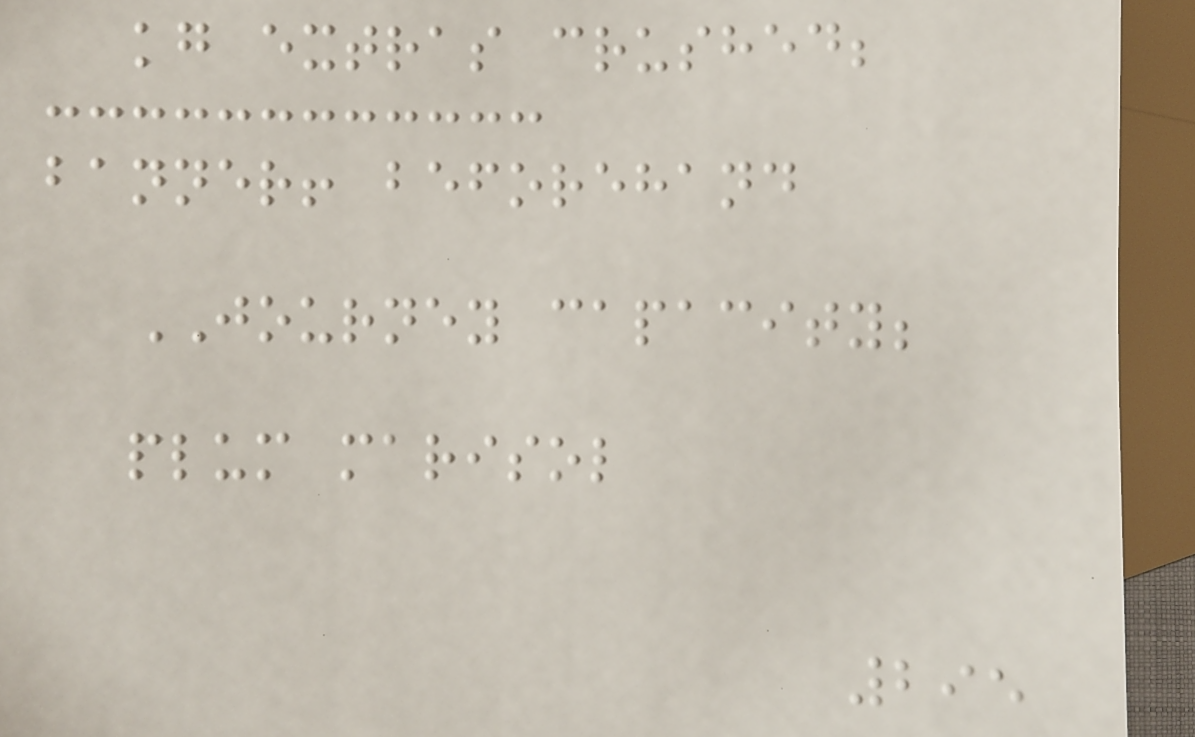kg extras crushed;
banner! beforehand
JOURNEY capacity;
plum marisol
295
